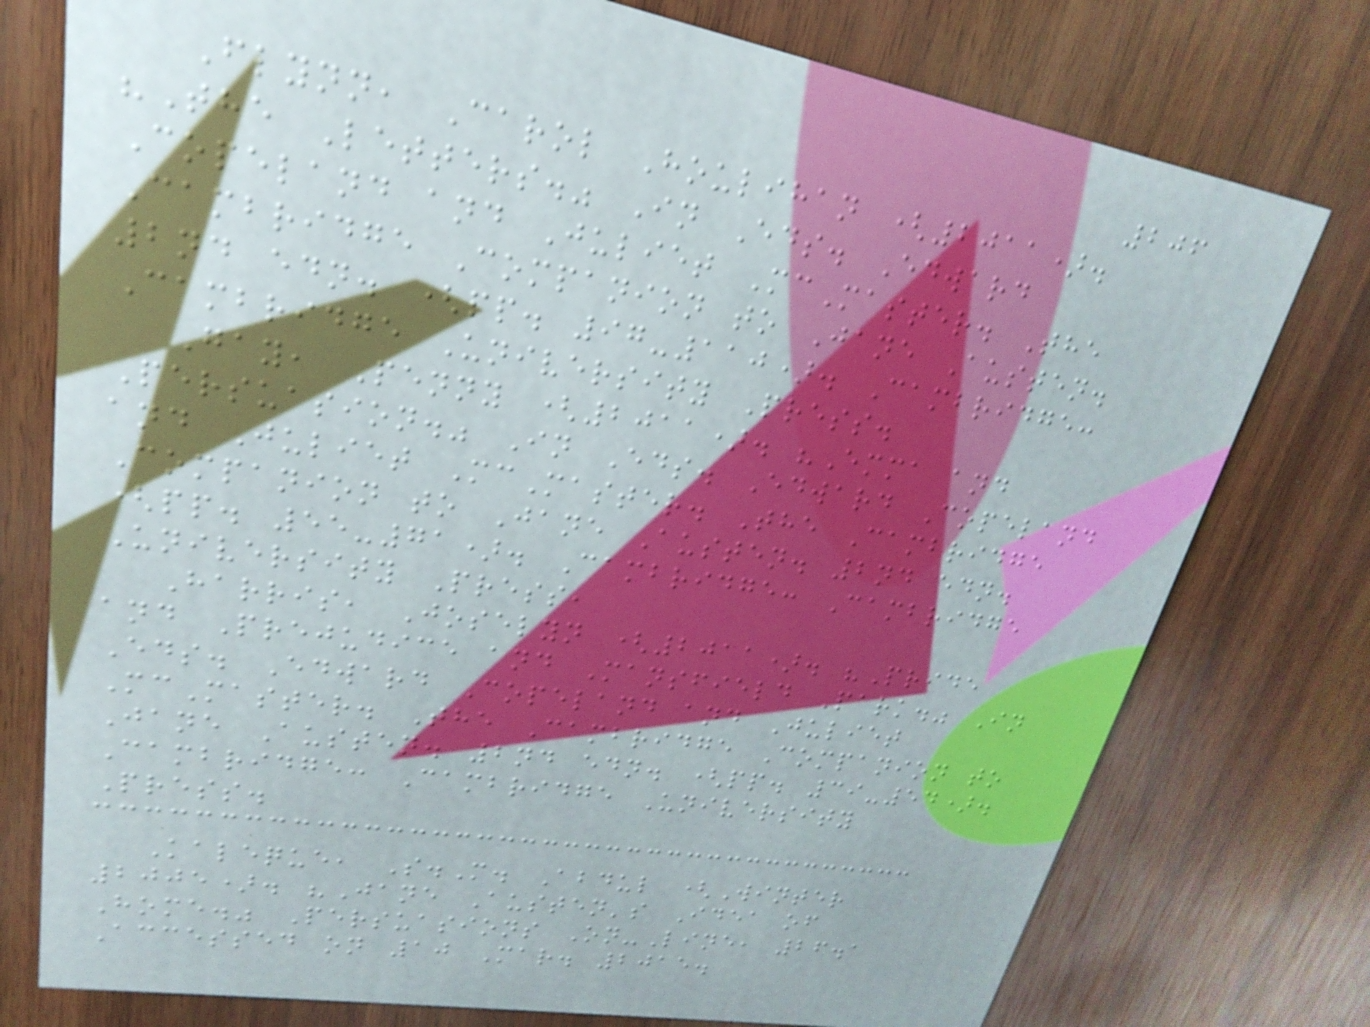206
Flynn, Carol Houlihan (2011).
"The Letters." In Eds. Edward
Copeland and Juliet McMaster. The
Cambridge Companion to Jane Austen.
2nd edn. (pp. 97-110). Cambridge:
Cambridge University Press.
Gay, Penny (2011). "Emma and
Persuasion." In Eds. Edward Copeland
and Juliet McMaster. The Cambridge
Companion to Jane Austen. 2nd edn.
(pp. 55-71). Cambridge: Cambridge
University Press,
Harris, Joselyn (2011). "Pride
and Prejudice and Mansfield Park." In
Eds. Edward Copeland and Juliet
McMaster. The Cambridge Companion to
Jane Austen. 2nd edn. (pp. 39-54).
Cambridge: Cambridge University
Press.
Kaleque, S.M. Abdul (Winter
2005). "Jane Austen's Idea of
Home." Persuasions On-Line, 26.1
Accessed on 10 Mar. 2015.
